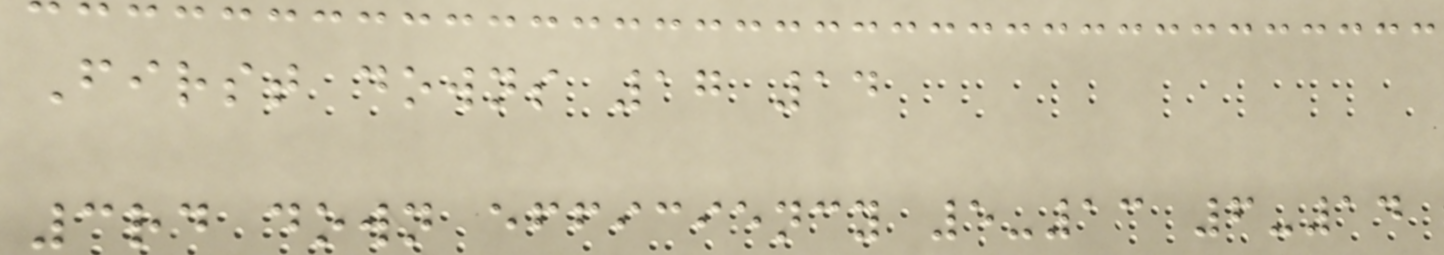First downs 17 14
3rd down efficiency 5-13 6-14
